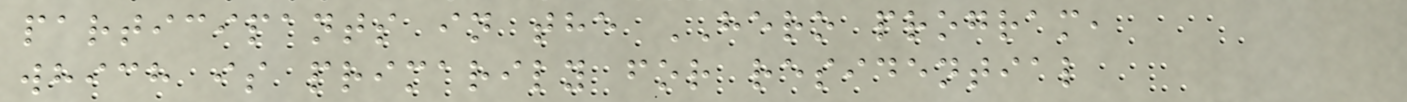participants in the HERO program,
which is primarily for residential
